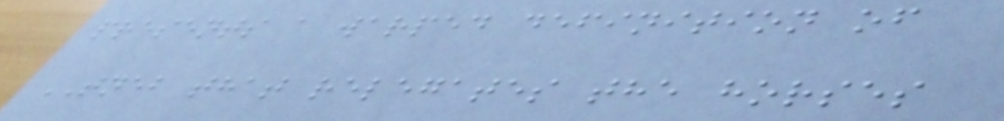presents a warped definition of
TNEB that relegates the horses
